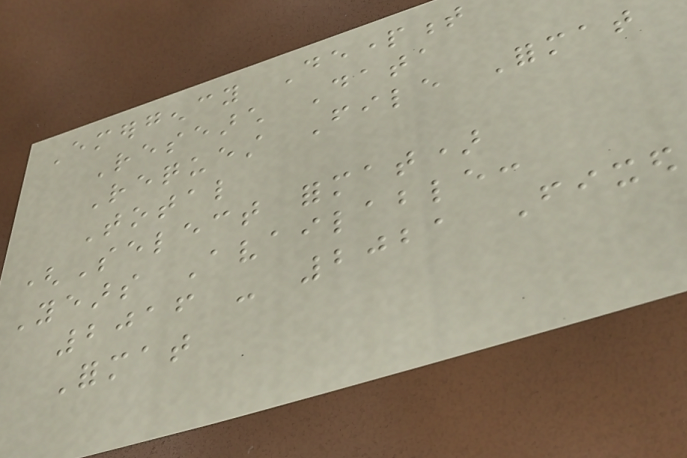Emergency Department
Research Data
Request File Format
Total
(Select format)
Years Available:
2016 - 2021 Fixed
Format
